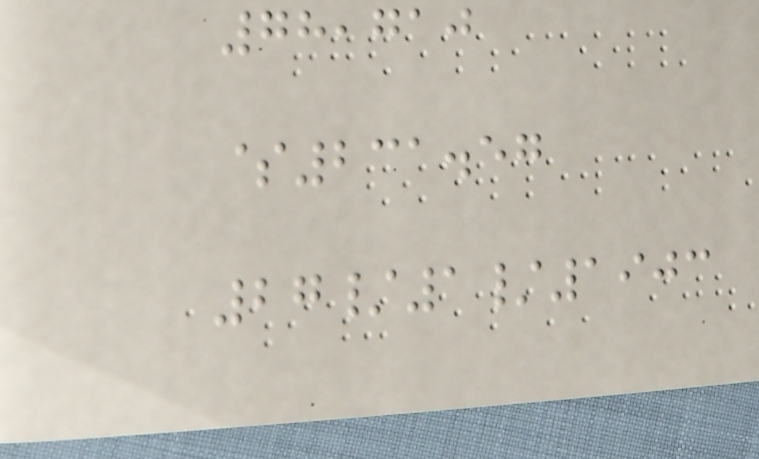78,710
$231.57
27/1/1903
